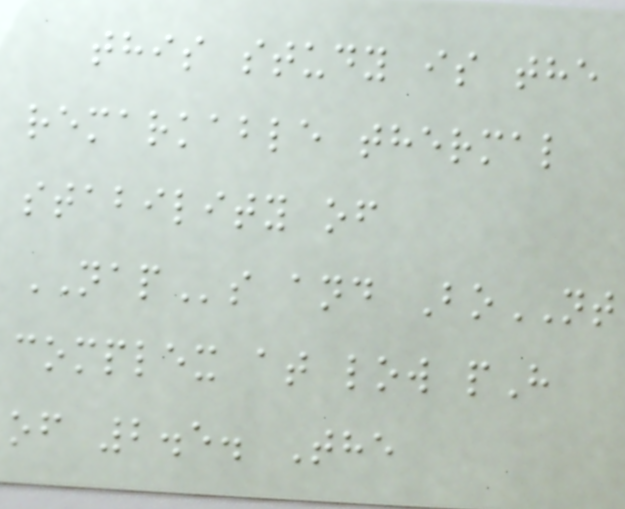this study is the
remarkable thermal
stability of
NAPs and BoNT
complex at low pH
of 2.5. The
